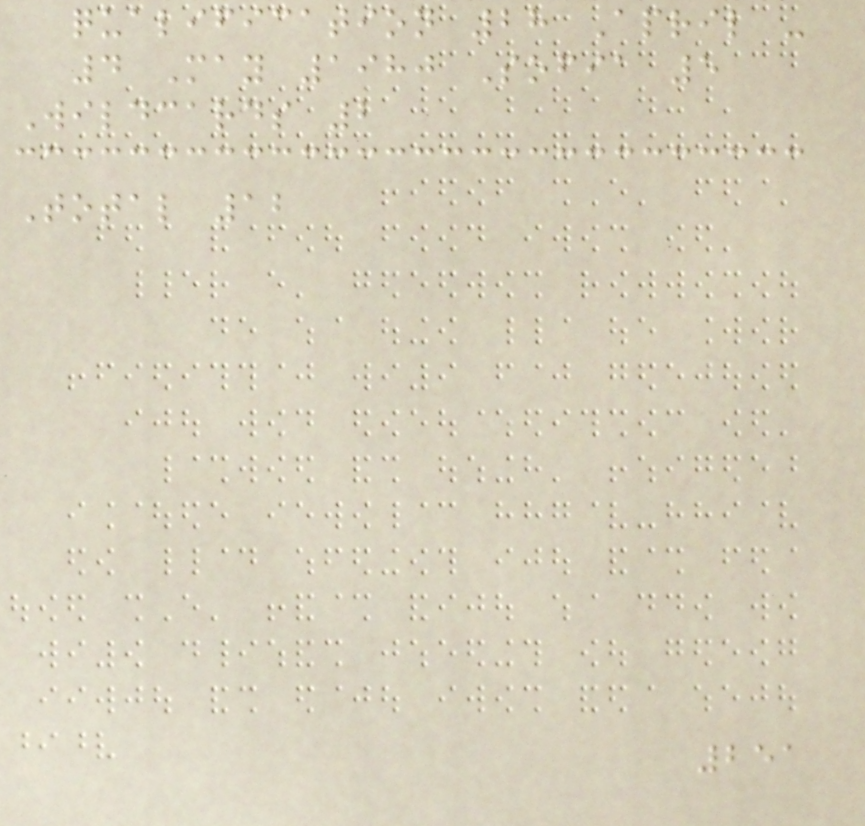qualification 28 April -
4 May 1980 Sofia 5
Wildcards 2
Total 12
251
